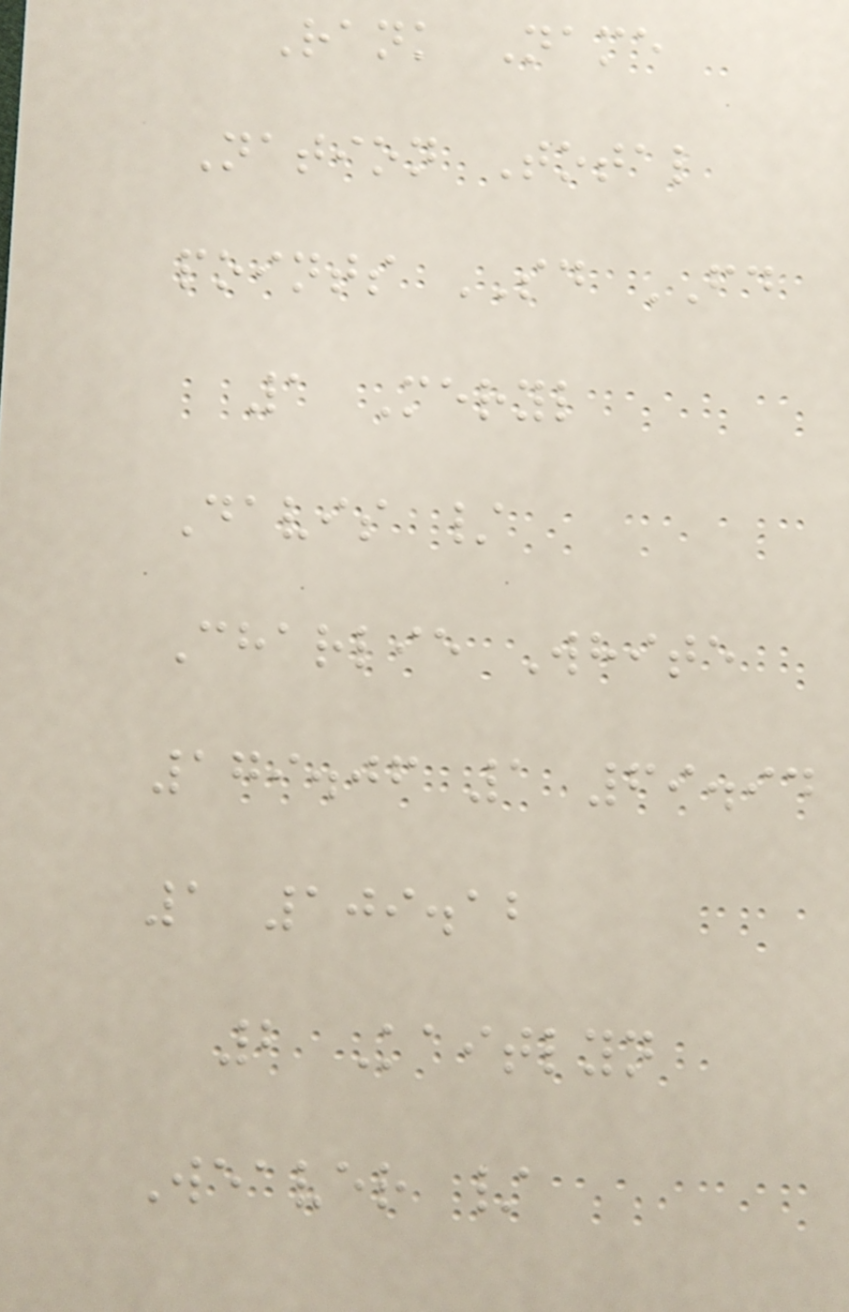Rank Name
Nation Total
points SD FD
1 Meryl
Davis /
Charlie White
179.06 1 69.94
1 109.12
2 Kaitlyn
Weaver /
